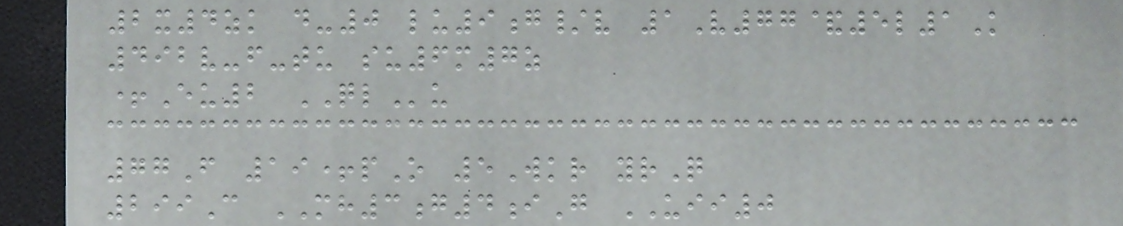2x4zk d-0 lu9g/v 1V77&5l1K
492v-f-tu su6m7z
+Eu2 QLu
77F 19+pO 5Wkr yrQ
299C MH3g4iG UII0
